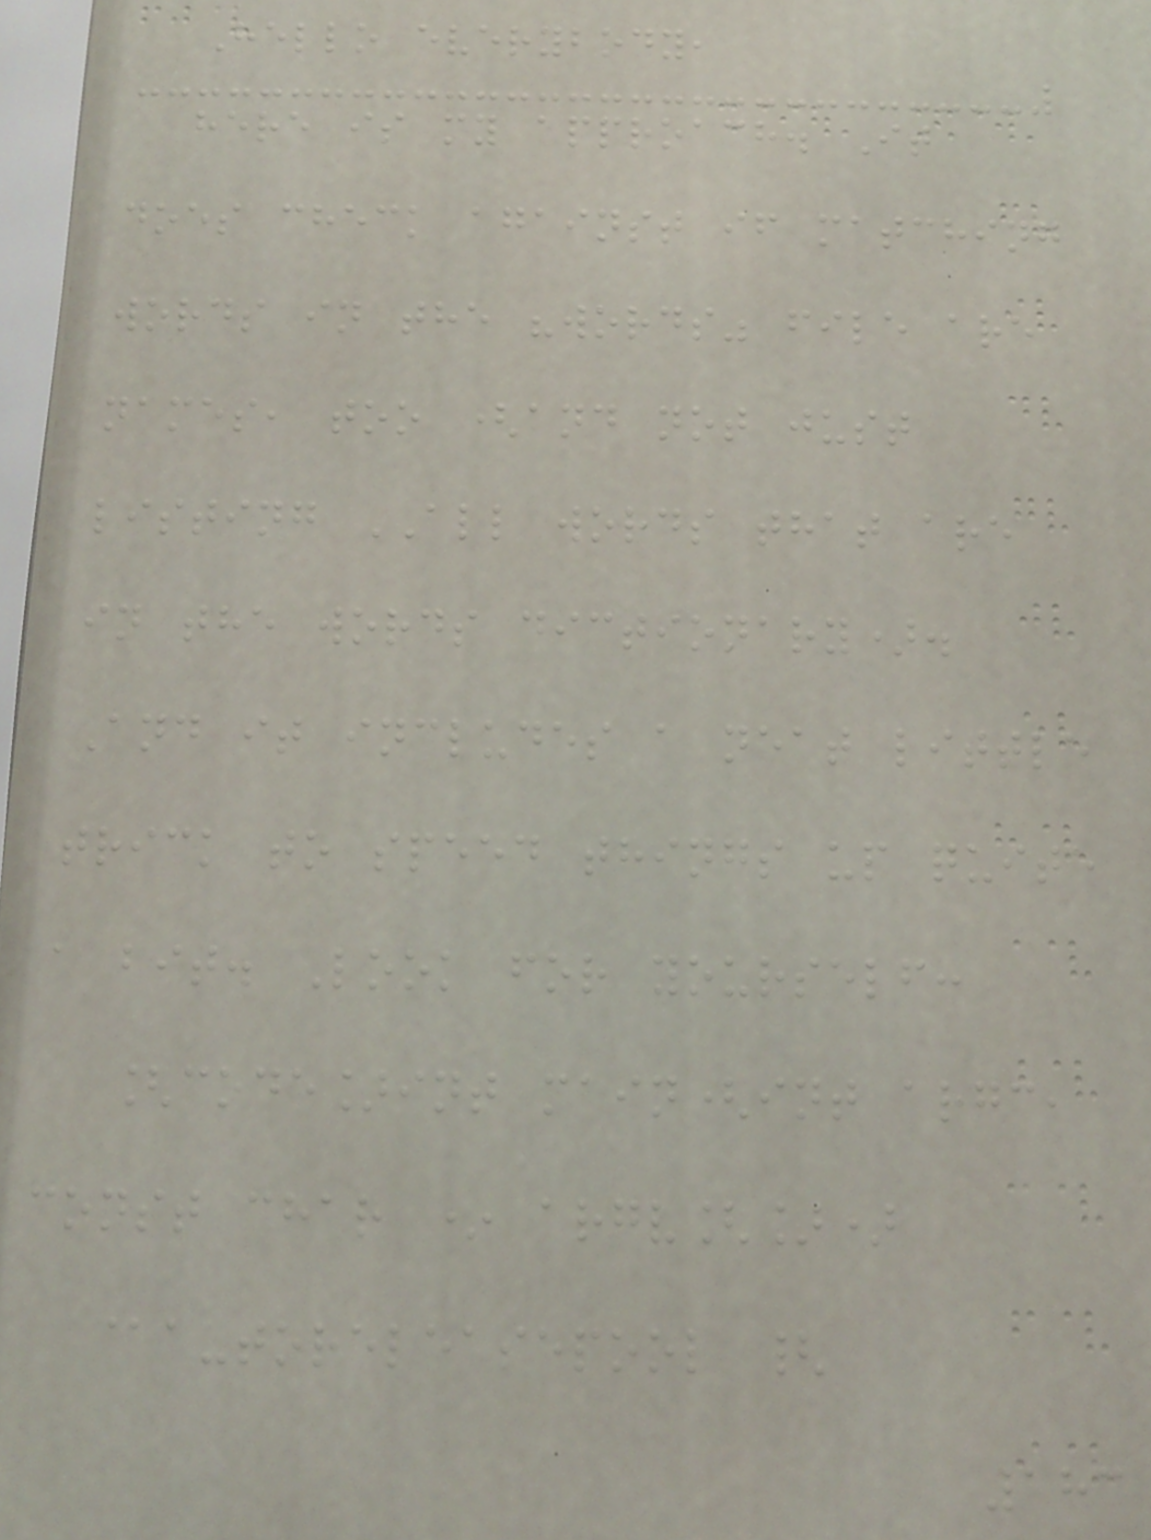Hello everybody,
here is my approach. It
does check against if matching
words in the "words" file are
names, too (and not just
listing ALL words that are
in the words dictionary).
And it includes a neat little
trick to speed things up quite
a bit. Look for yourself:
[code]int main(int argc,
const char * argv[])
@autoreleasepool {
183
